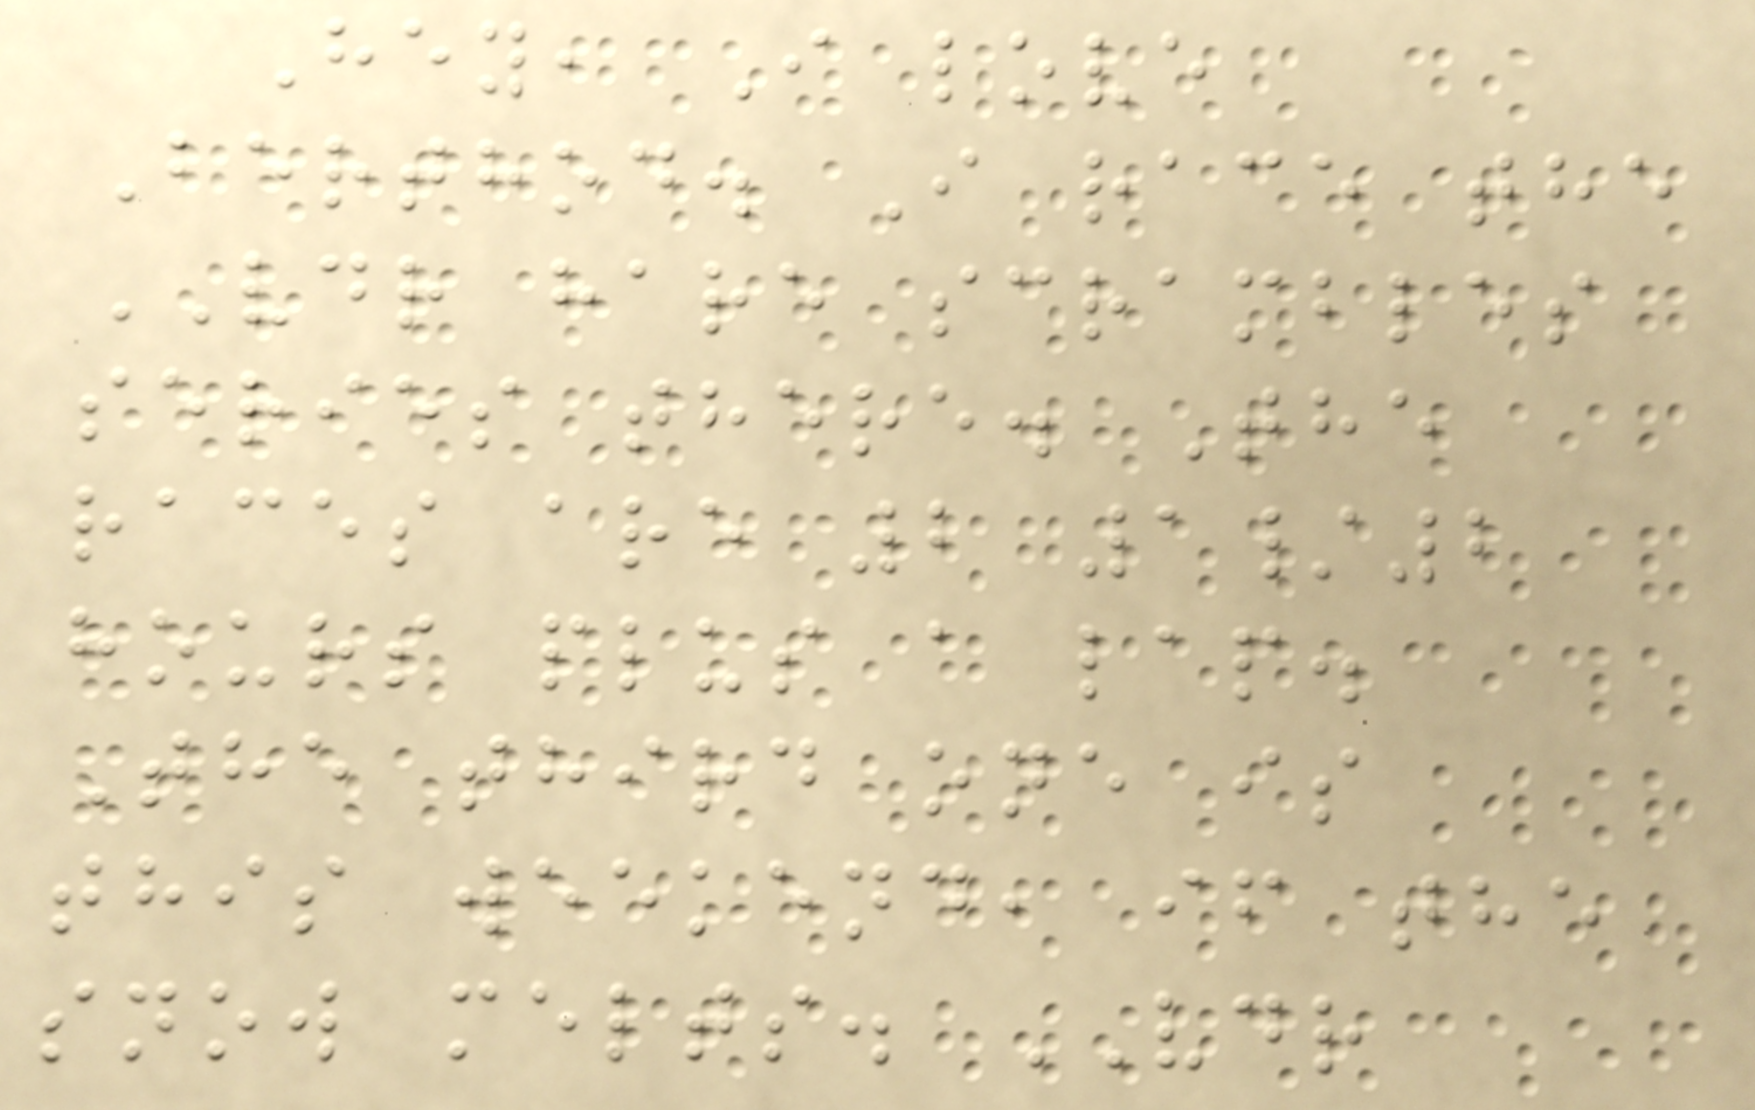Hey, I love
Berthod. I race the
VDR hare scrambles
series there. The
races are 2 1/2
hours plus a lap.
The third one is
this weekend, if the
snow melts. VDR
